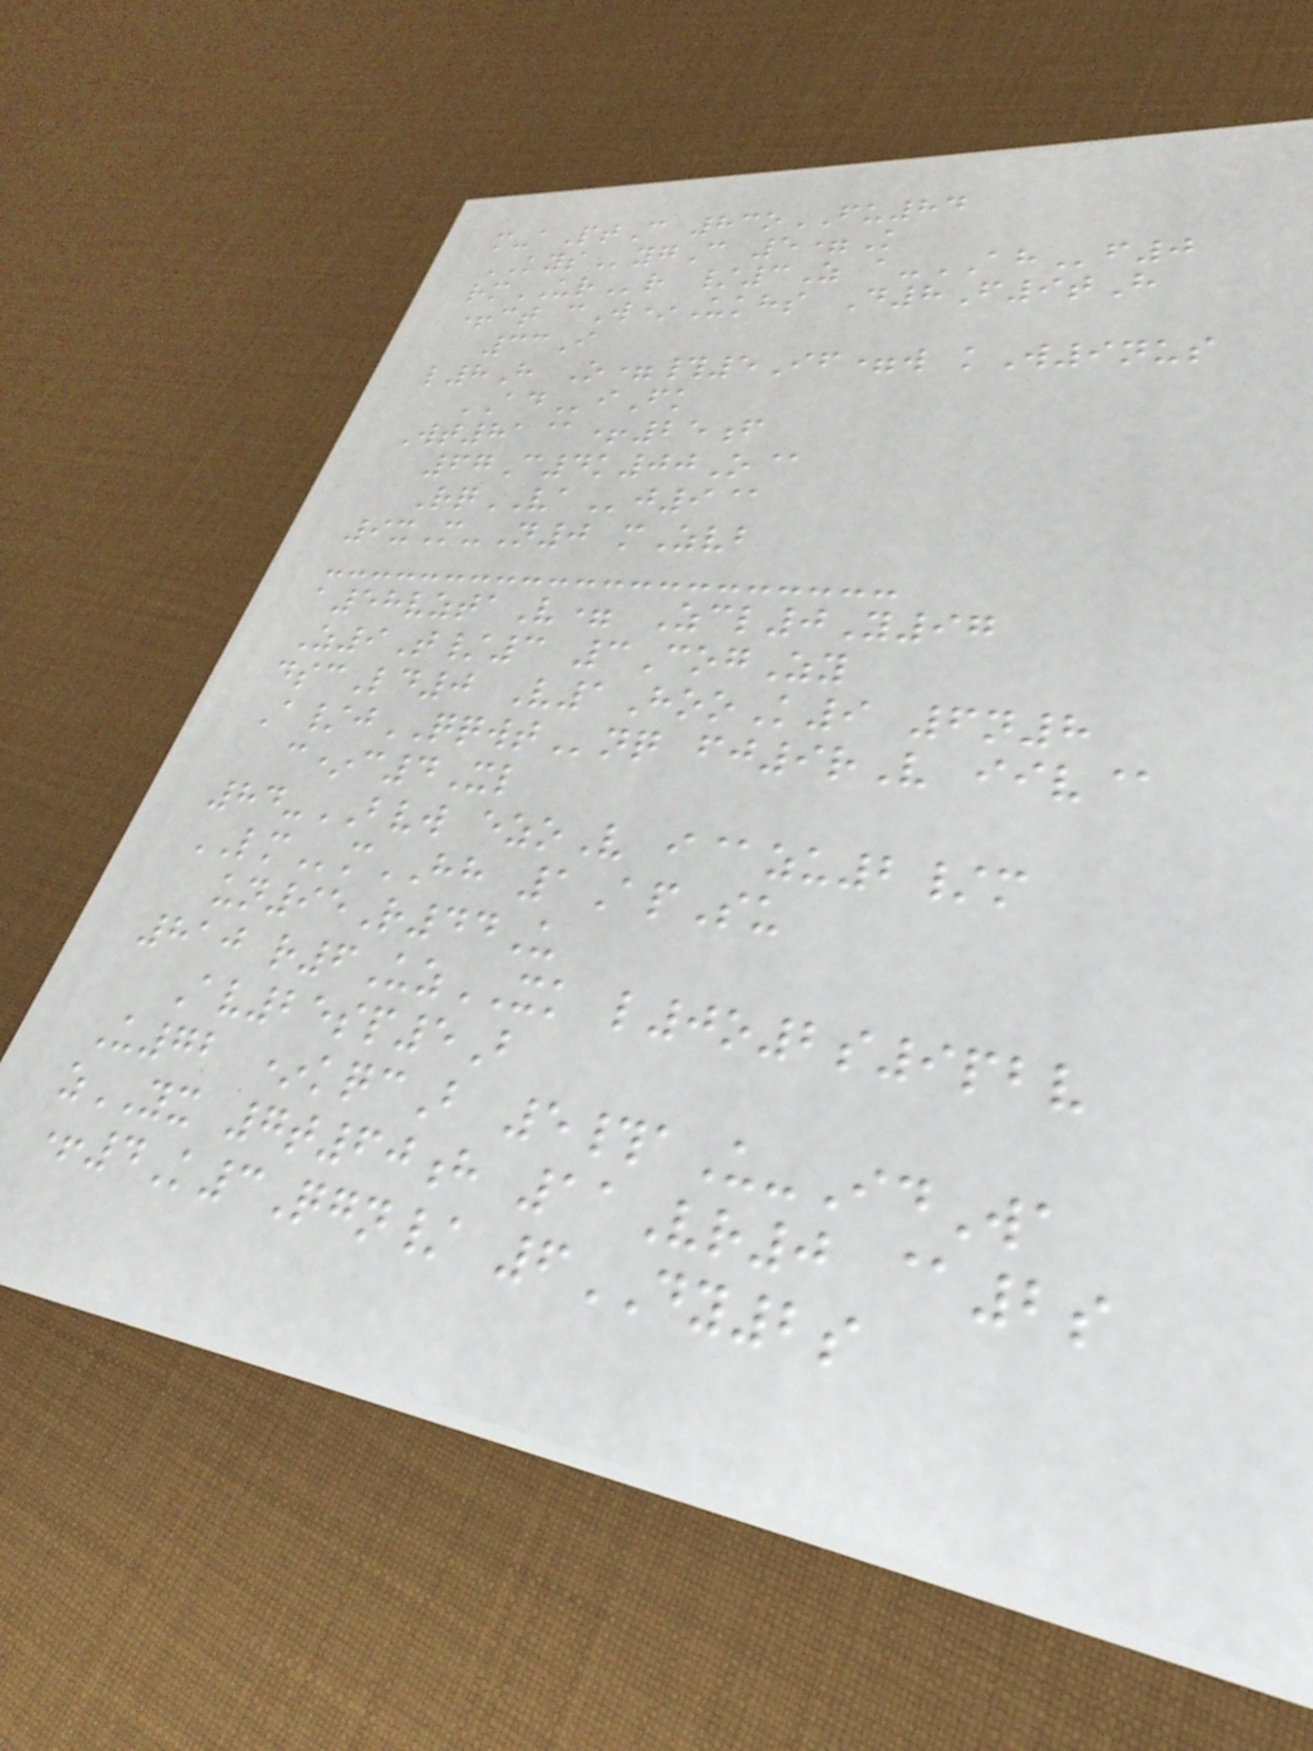m-aPtC 83oFU84
KYSygC 5=K
rmURr /3Z a-AHf0
+ct cW*Ukhs D8F9tH
33I
l8H O=#5If=w kW9nus
ADiFk
Wt81@+25f
67C4k00O@
RqVAj9@
9xM-N0 mZvb
a58vztaV= Zcl0Y97
Z9T/3 3CogZy
dscLd0 V1HooK9 6n8
A/jQQWTnq fj9rV iiv@
c*c4Xl
84-BVW ezoV i@zu2/m
LMmHH 1ApSu
un95R44U
810 r6UzXK l0o2s9pbv
Av25sp5B
U72 *kqcB 5#aU-IdWa
zYX 7t60h 11Vr0 @2s
+4K3Qgn/ 6DY2s
